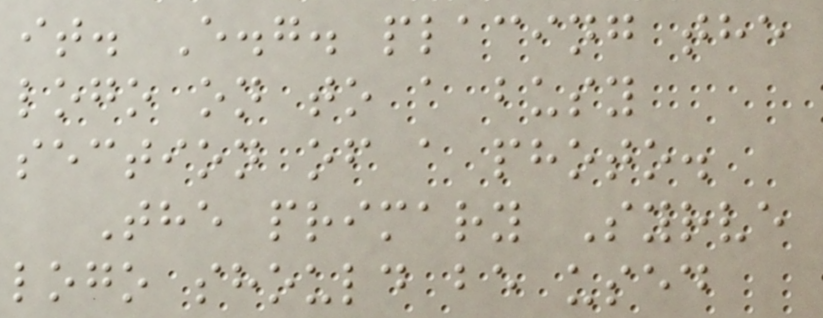it. E.g. placing the
logo on to a busy
section of a photo.
The primary Syrve
logo should be used
